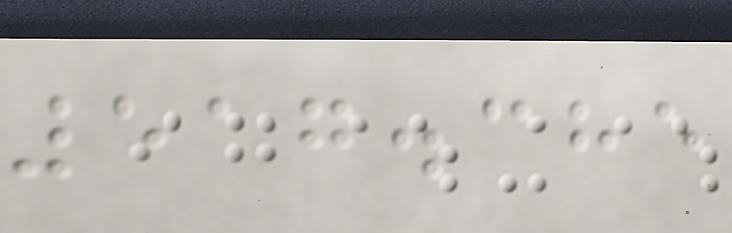517.385
